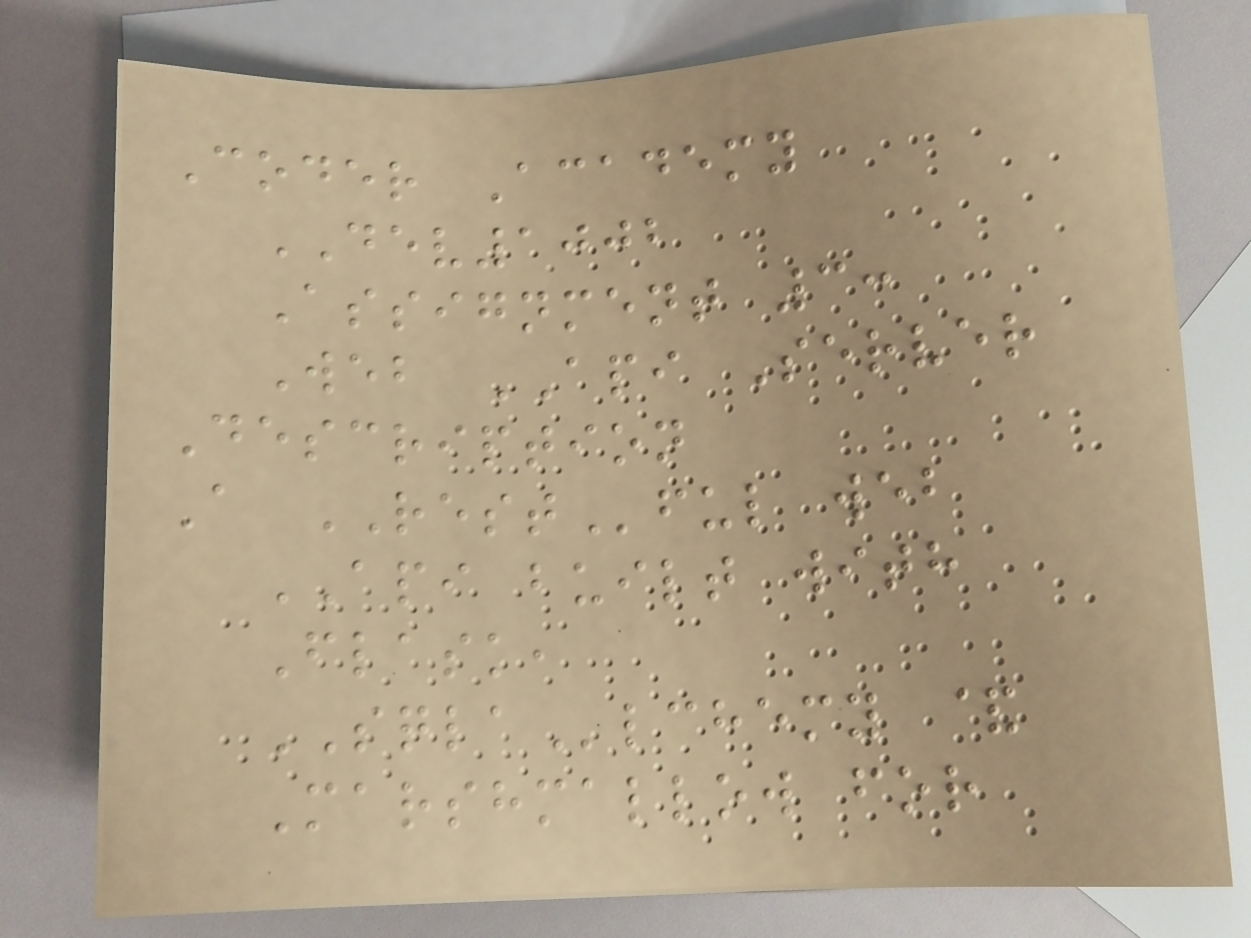Coder Academy
DEV1002
Assignment 3:
Web API Server
Description
A RESTful web
API built with
Flask,
SQLAlchemy &
Marshmallow for
